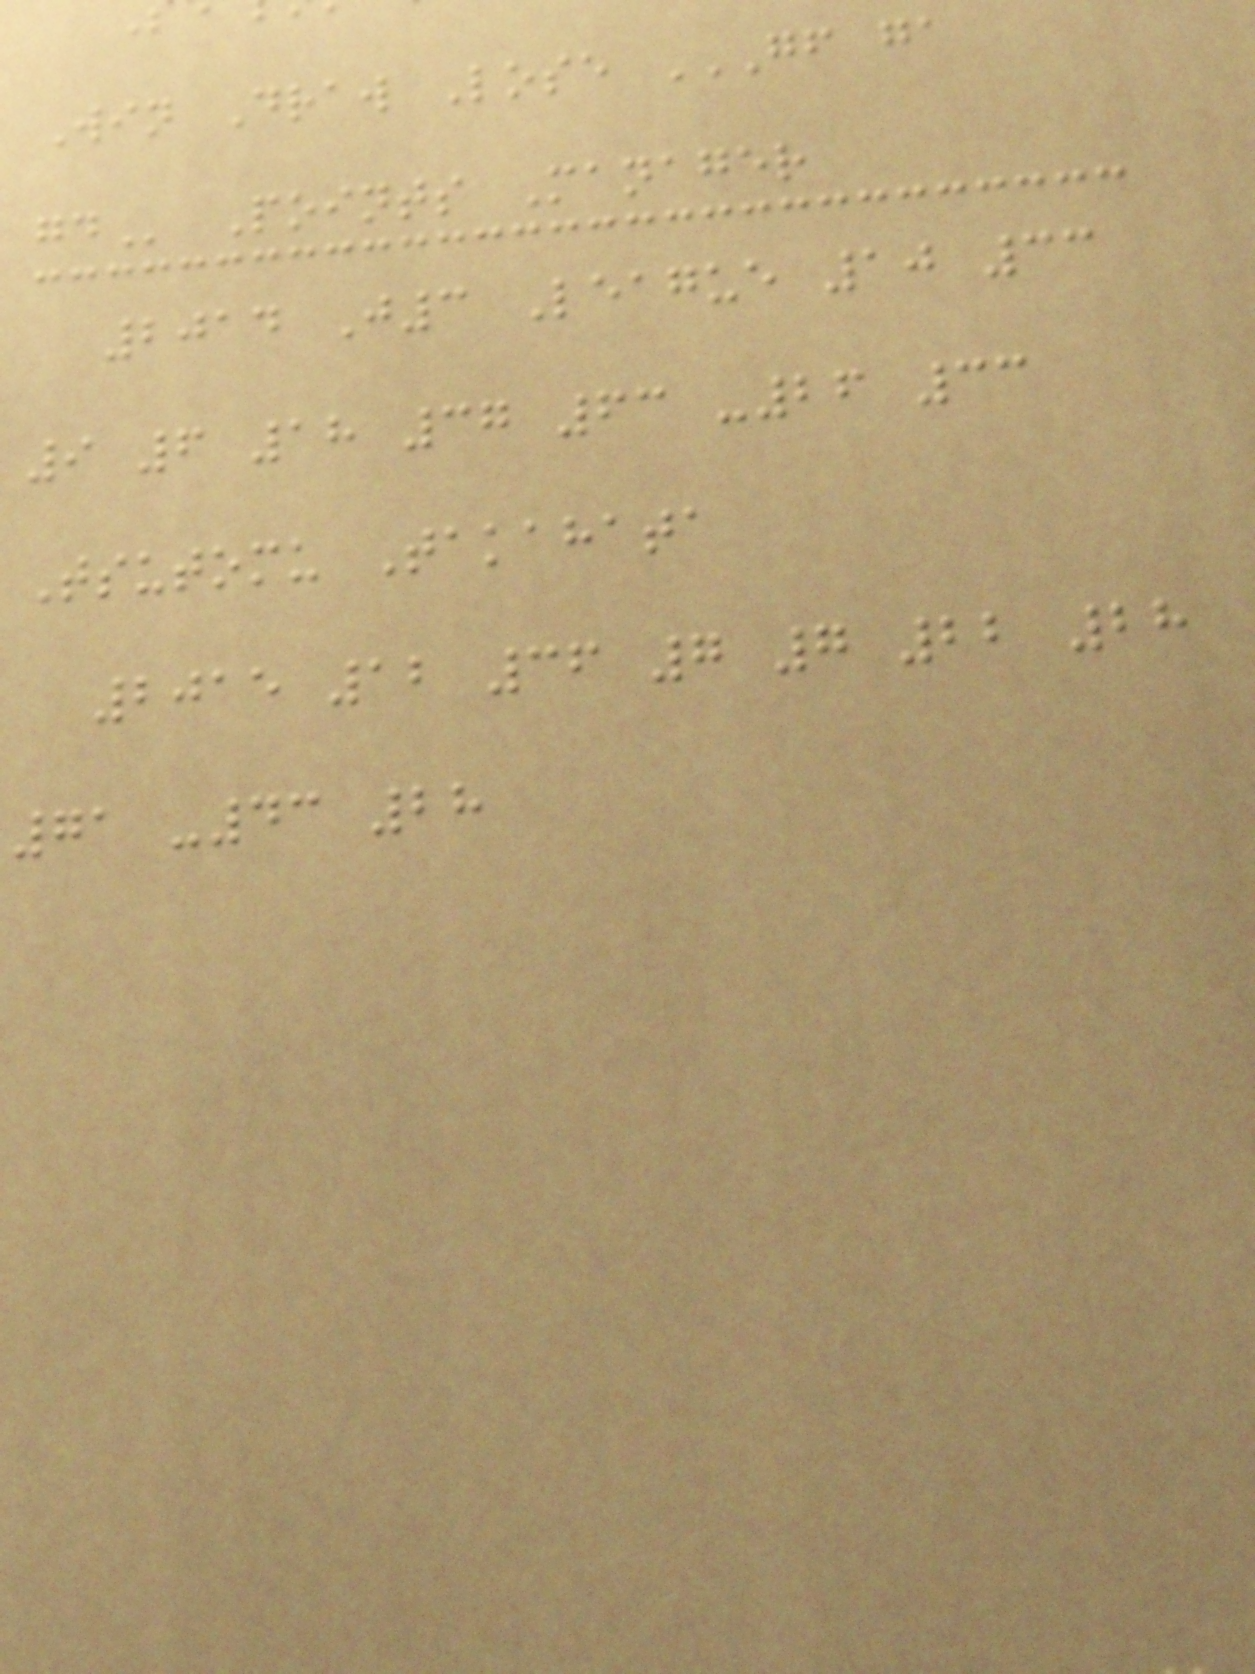Win Draw Lose GF GA
Points Manager
2014 J3 League 10 33
9 6 18 37 63 -26 33
Tsutomu Takahata
2015 12 36 7 7 22 28
71 -43 28
